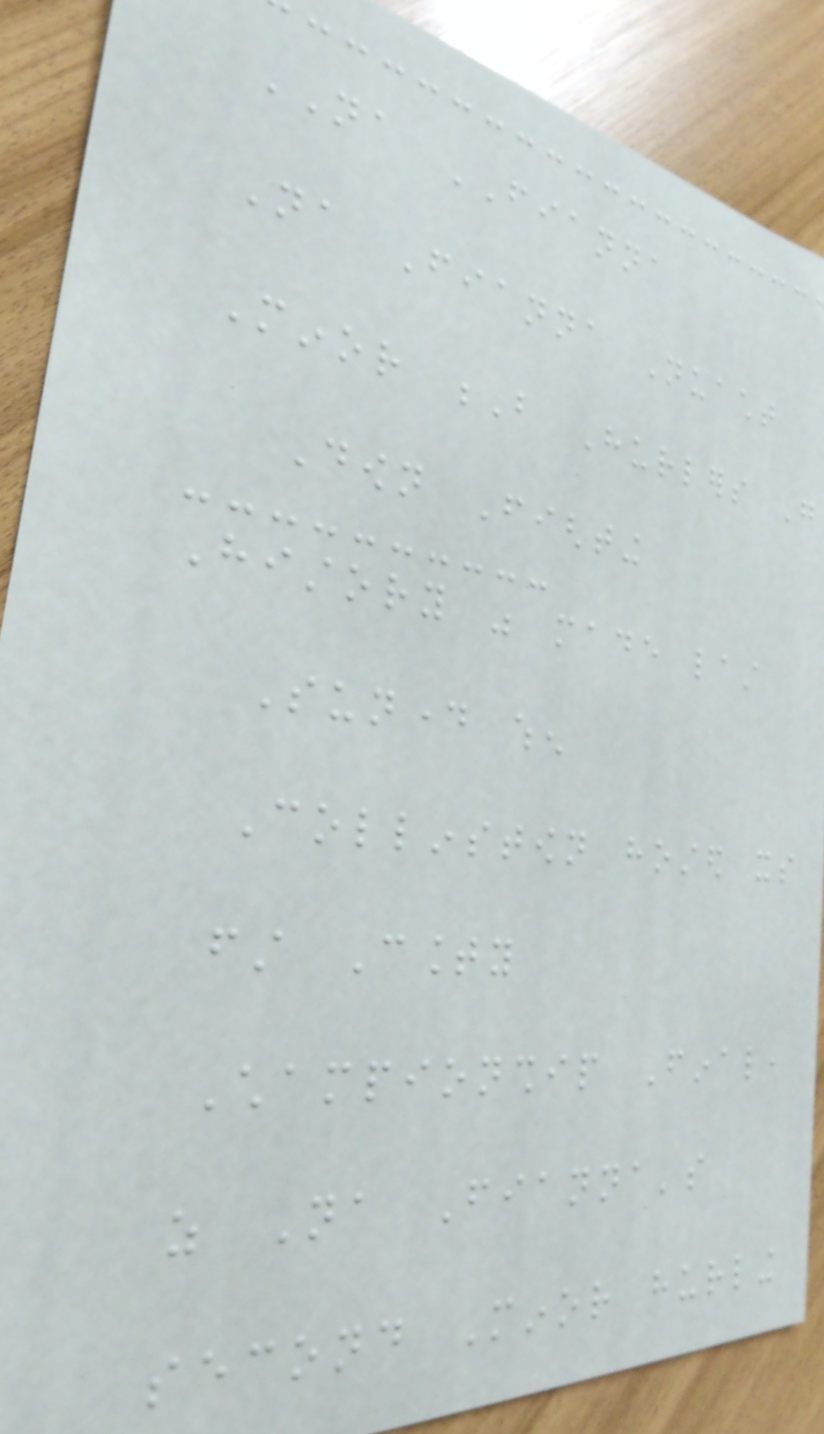NA FIANNA
Na Fianna Nuacht
Minor B Hurlers Go
Down Fighting
History was made last
Sunday when
Collinstown hosted its
first County
Championship Final,
as Na Fianna's
second Minor hurling
